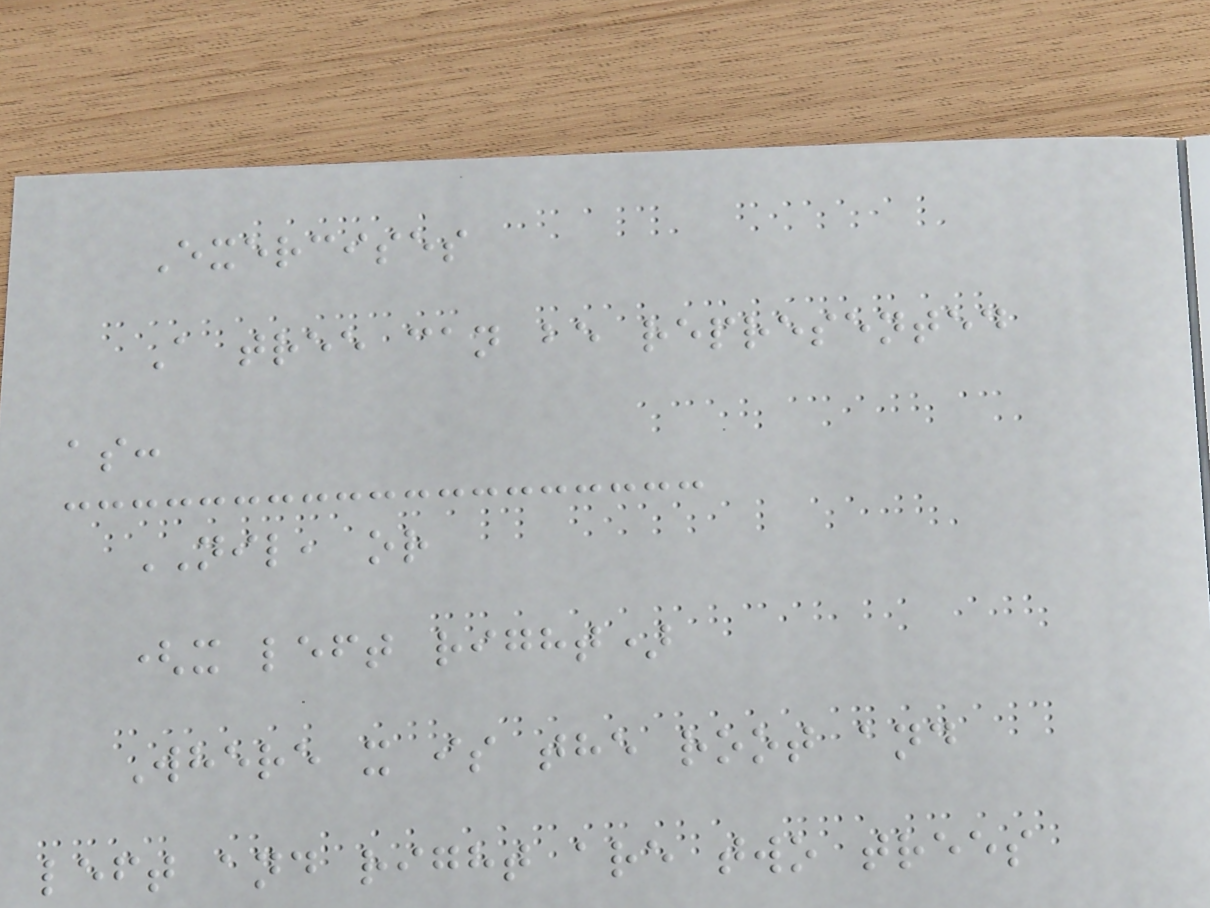Exercises
A tree can be represented
as:
NIL, or
(x left right)
Where x is the root and
left and right are two trees
